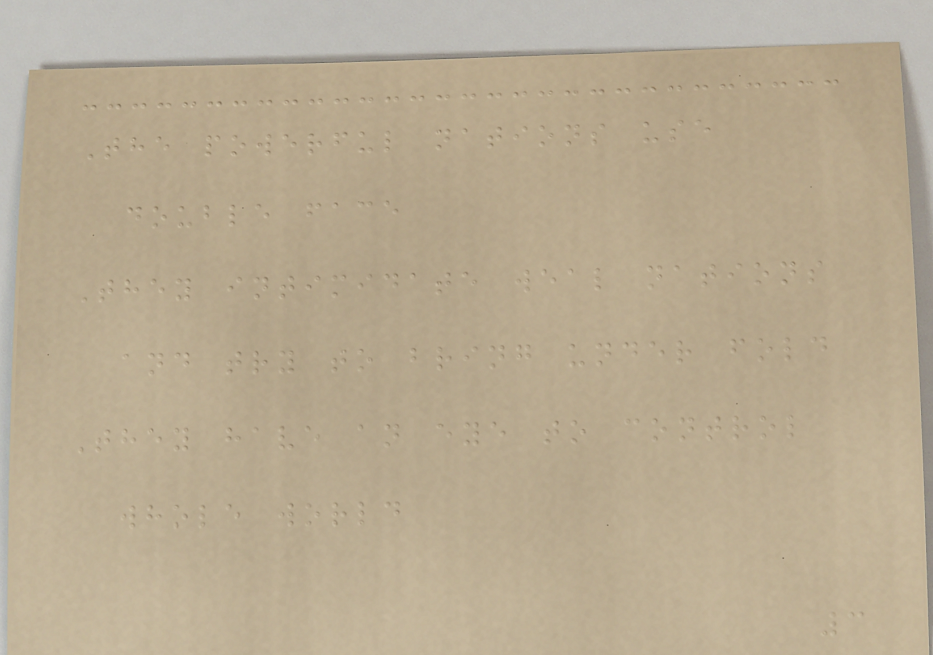The powerful nations use
double face
They intimidate weal nations
and try to bring under fold
They have an eye to control
whole world
3
